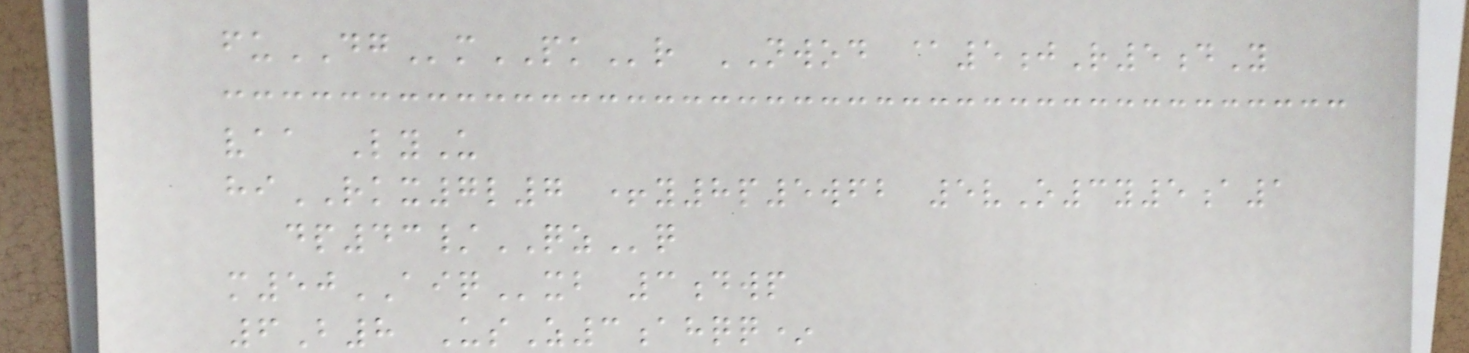fuDGmPKr NWOD @5jR5dY
vaa LyU
hiRKX7l7 +y8p5wfb 5vO3y5a1
dp43/QZq
m50AIQxb 3dwp
6B8 UsZ3ahqq*
